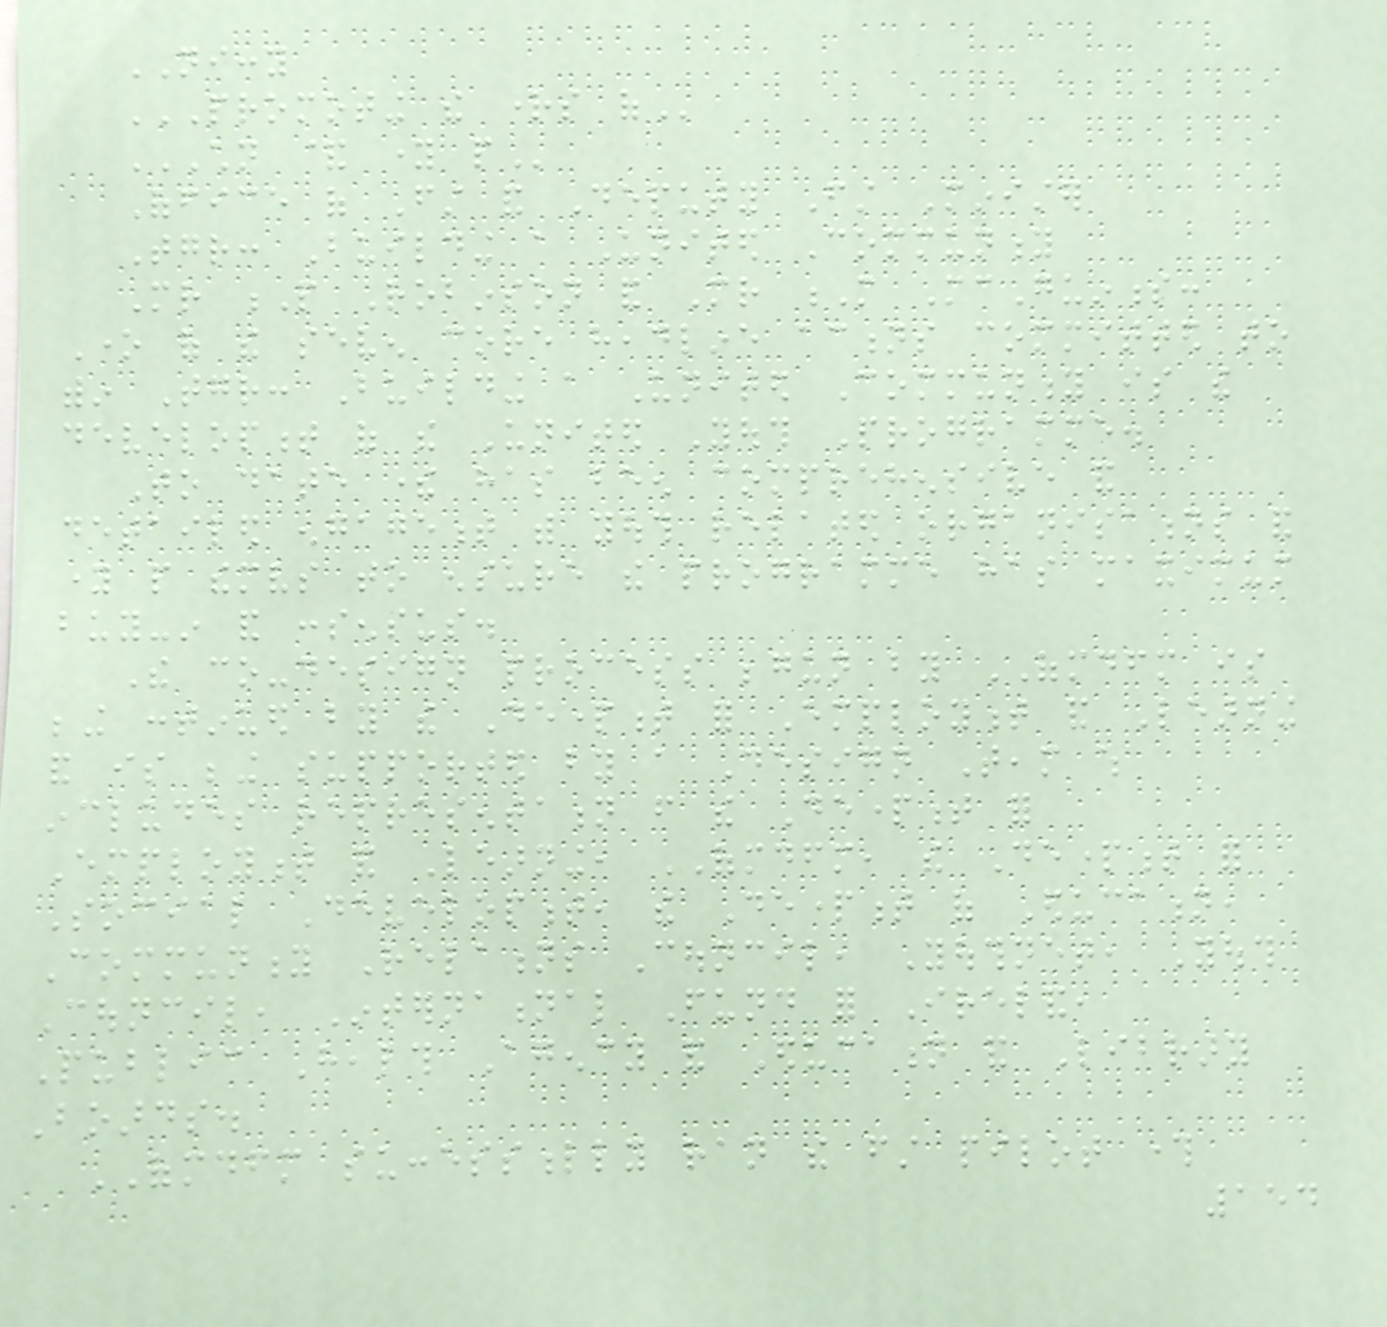NICCY
PROMOTING THE RIGHTS OF
CHILDREN & YOUNG PEOPLE
Office of First and Deputy First Minister
Together: Building a United Community
Mr P Robinson and Mr M McGuinness:
One of the seven core headline actions committed to
within Together: Building a United Community is the
development of the United Youth Programme.
To date there has been comprehensive and
detailed engagement with youth related organisations and
young people themselves to ensure the programme has maximum
buy-in and consensus.
The co-design process begun by OFMDFM is
being continued by the Department for Employment and Learning
and is being supported by a Design Team which
includes representation from the Department for
Employment and Learning, OFMDFM, the Department for
Social Development, the Department of Education,
Community Relations Council, Youthnet, Youth
Council, International Fund for Ireland,
Public Health Agency and Education and Library
Boards.
OFMDFM successfully ran the first pilot through
154
